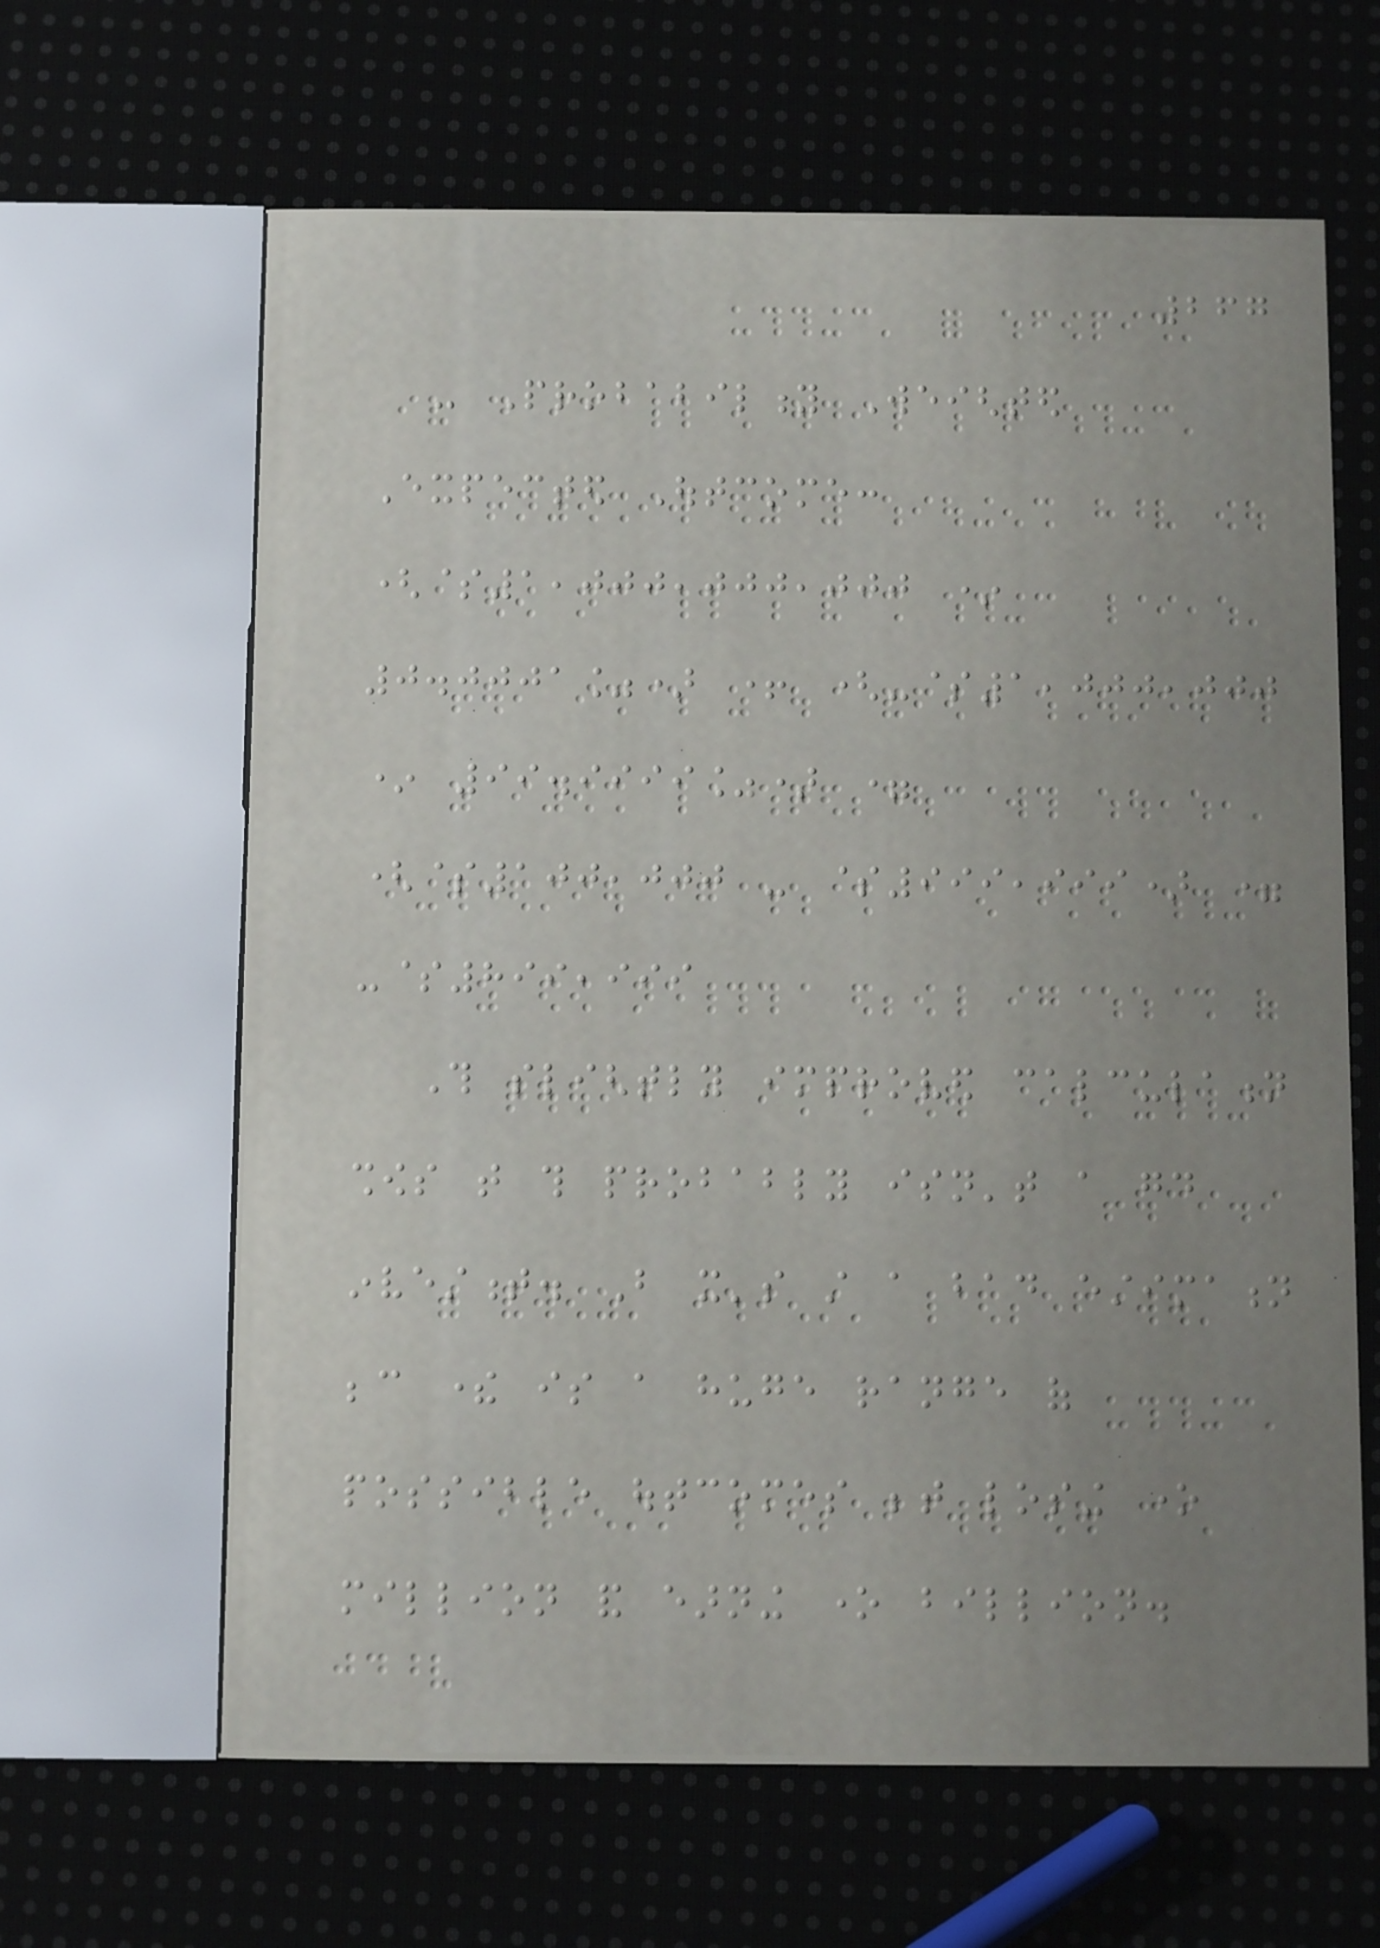267
- Probability Weighted
Expected Outcome:
($1,000,000,000 *
0.0001%) + (-$1,000,000
* 99.9999%) =
($100,000 - $999,999) =
-$899,999
This slightly improved calculation
shows that this probably isn't a good
investment. But it's still a bad estimation
because there is a huge range of
possible outcomes between losing one
million and earning one billion.
